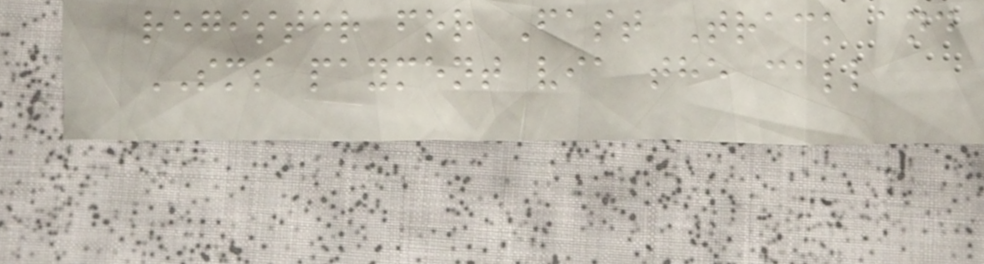register for Fast Track and
SMS payment via the call
